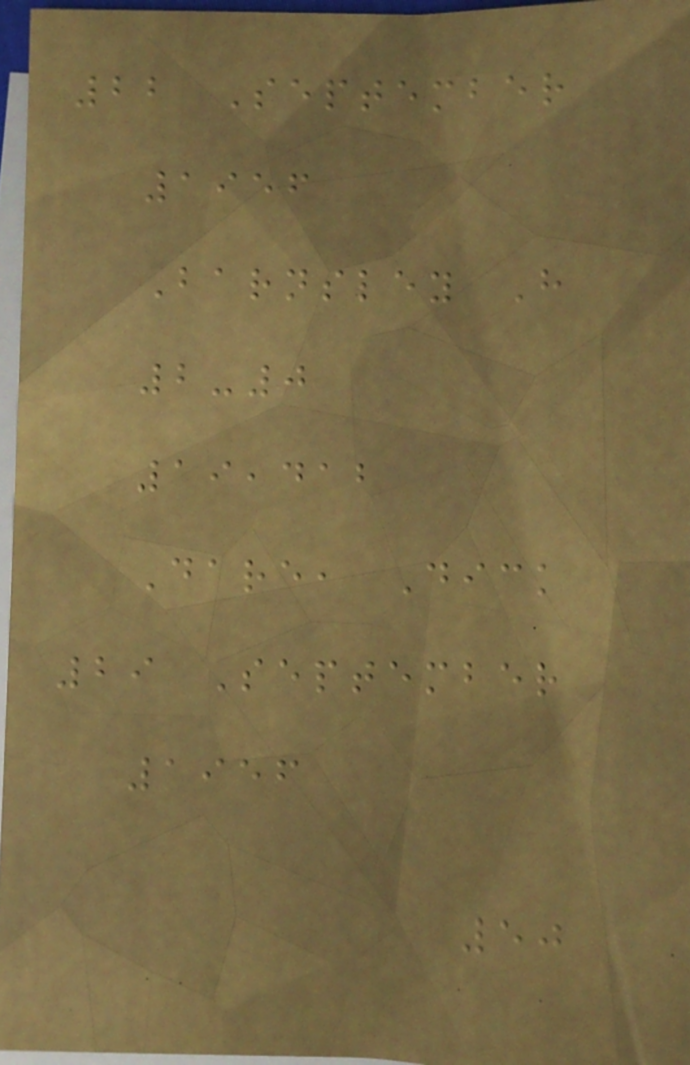22 September
1956
Barnsley H
2-0
19,412
Dare, Dick
29 September
1956
50
